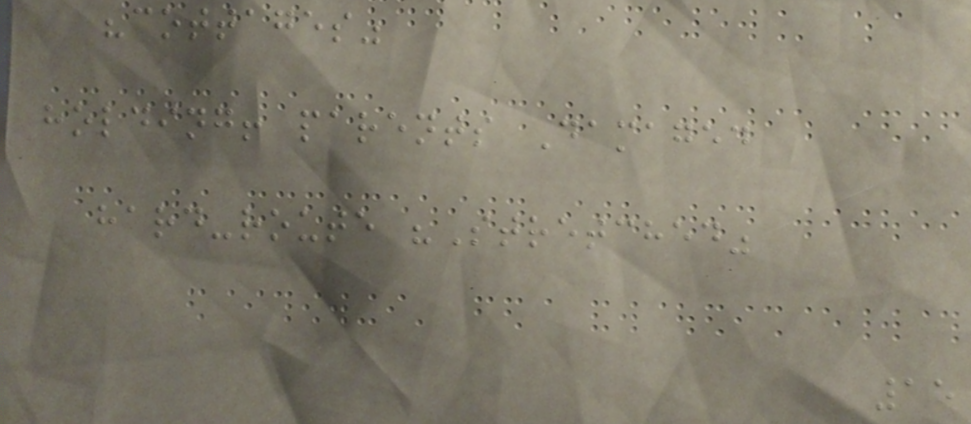"cottages"
holding! parents Damaged
hard-route "Stretched"
15
